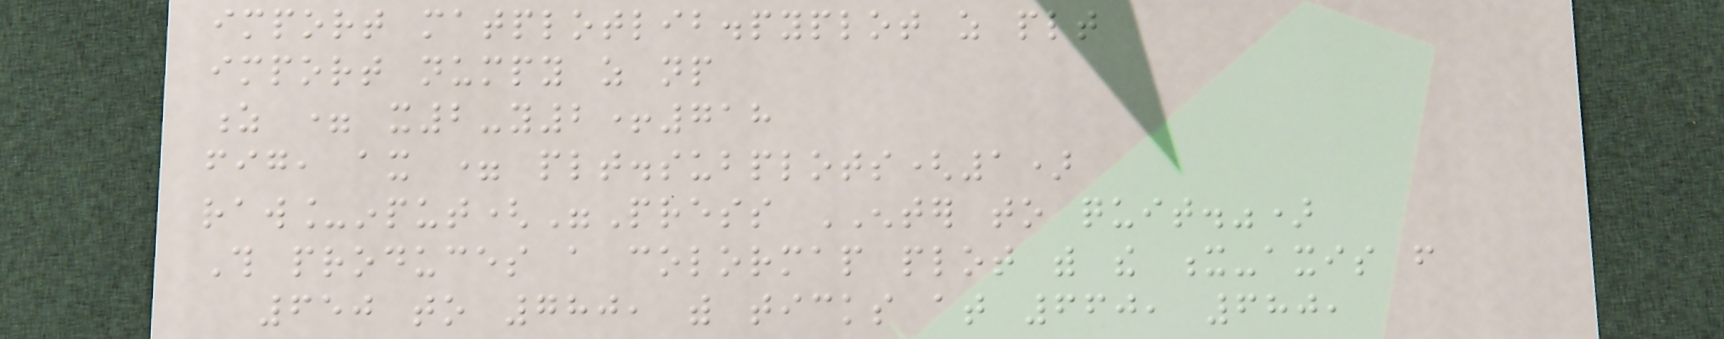import matplotlib.pyplot as plt
import numpy as np
z = x2-y2+718
fig, ax = plt.subplots(1)
raw_input("Press ENTER to quit.")
This produces a colormap plot with the x-axis from
650 to 780, with ticks at 660, 680,
